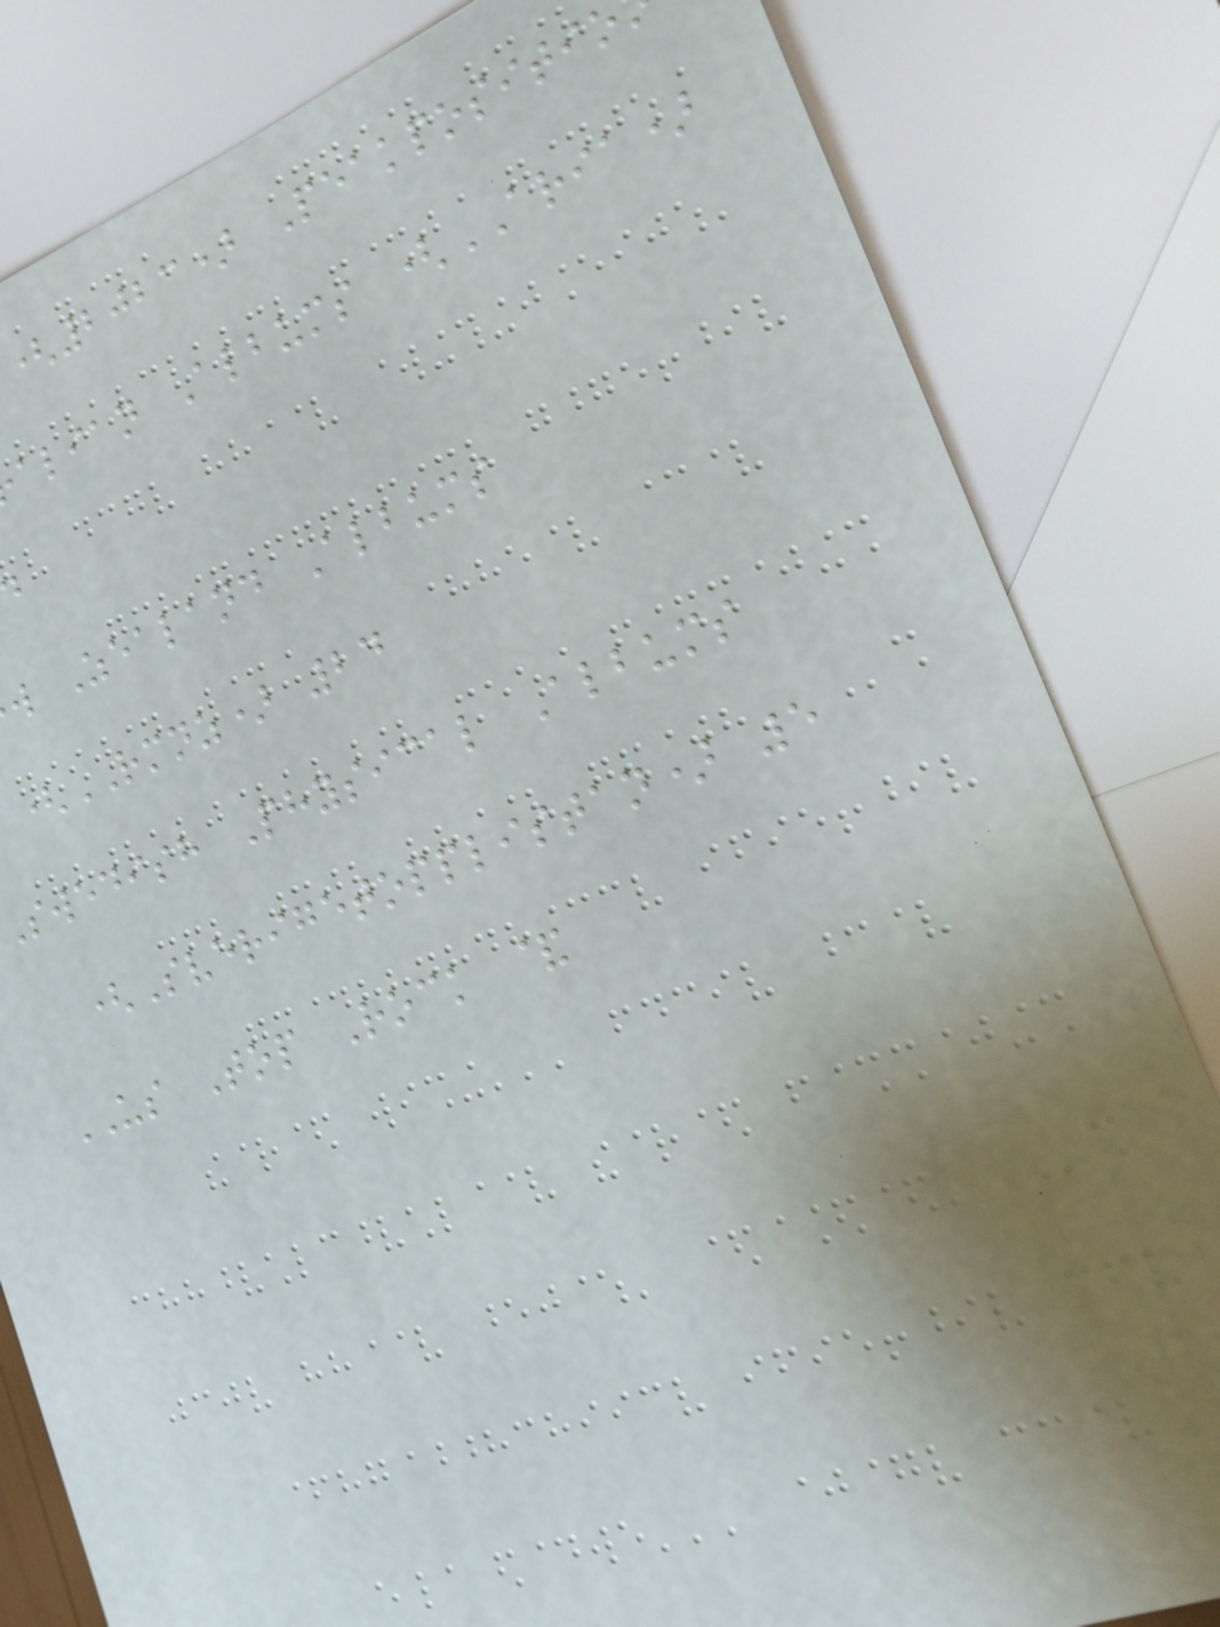(2023) Peakpositio
alian Albums (ARIA)
w Zealand Albums
(RMNZ) 24
swedish Physical Albums
(Sverigetopplistan) 5
US Top Rock &
